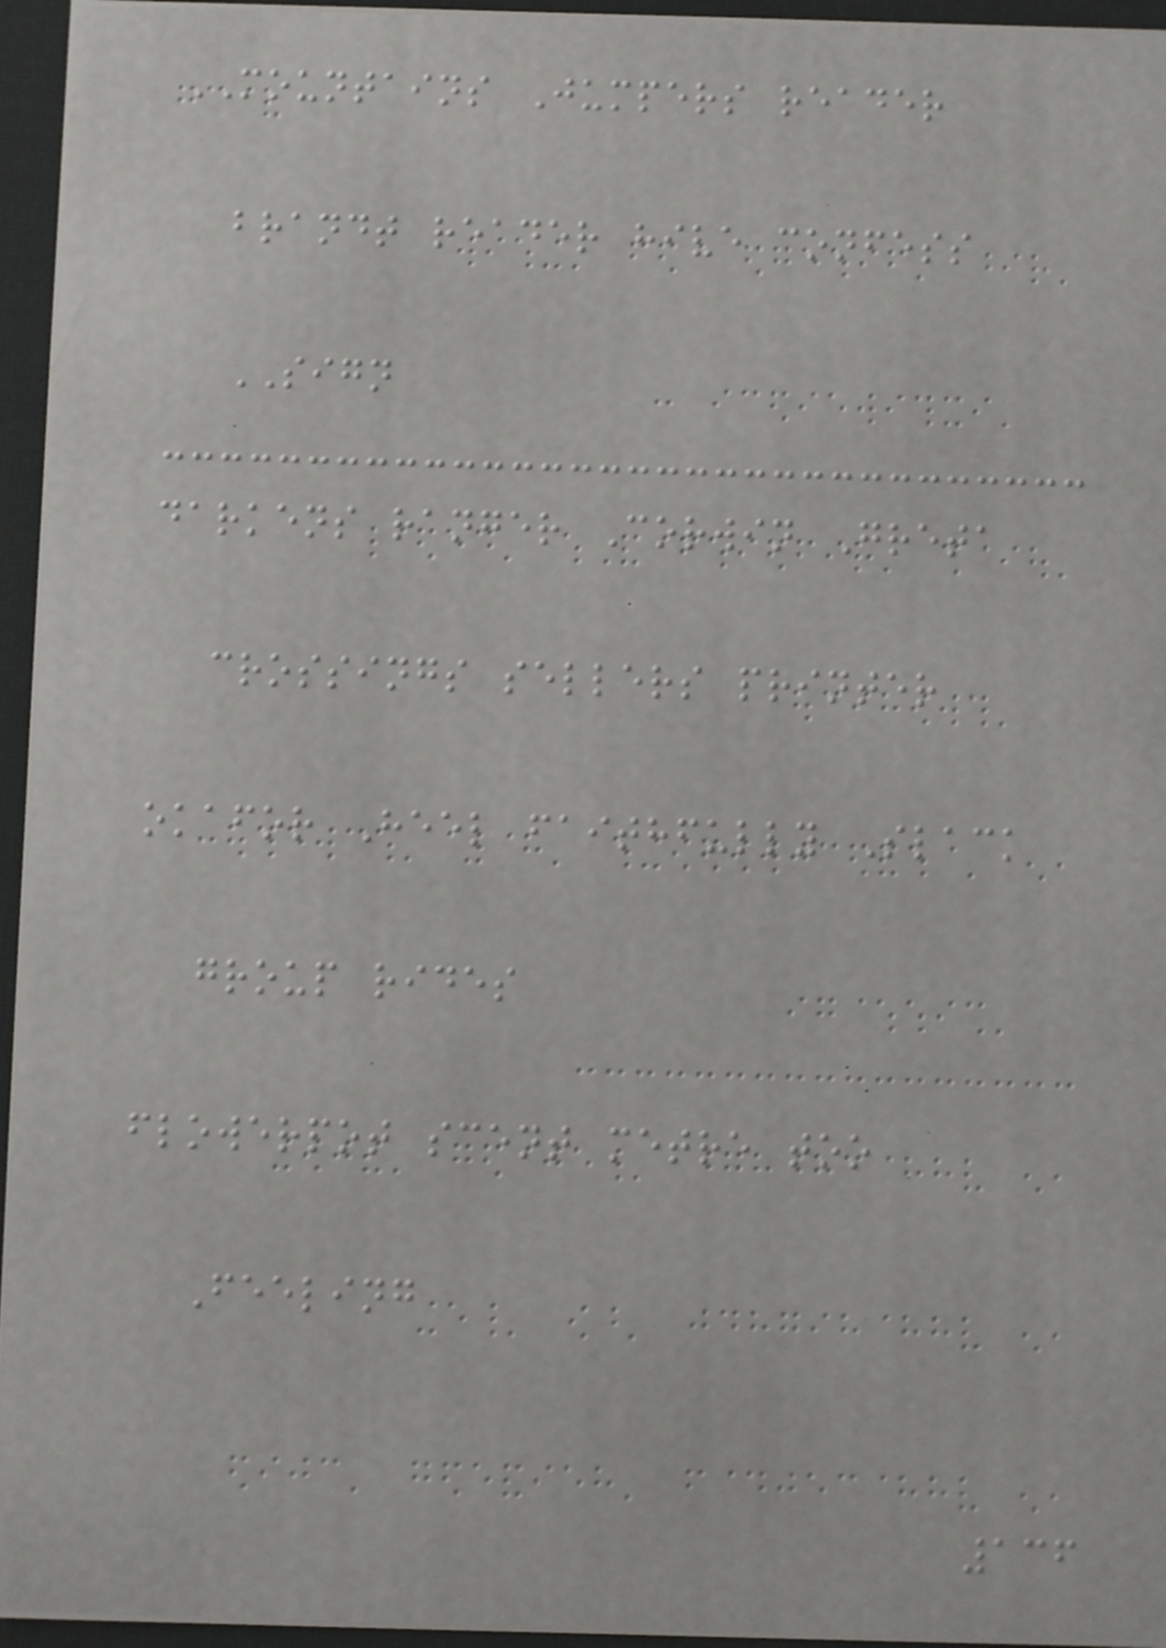MOUNTAINS Jumpers reader
brandt reader hive confess
SIGN
darkens ranger Corwin Greta
crossings sellers printer
okafor Heel faithfully Slack
group rides
flowerpot scent metre too
Feeling
136
